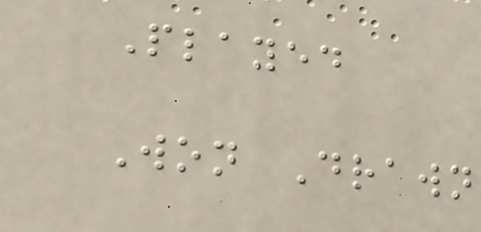Played
Won Drawn
